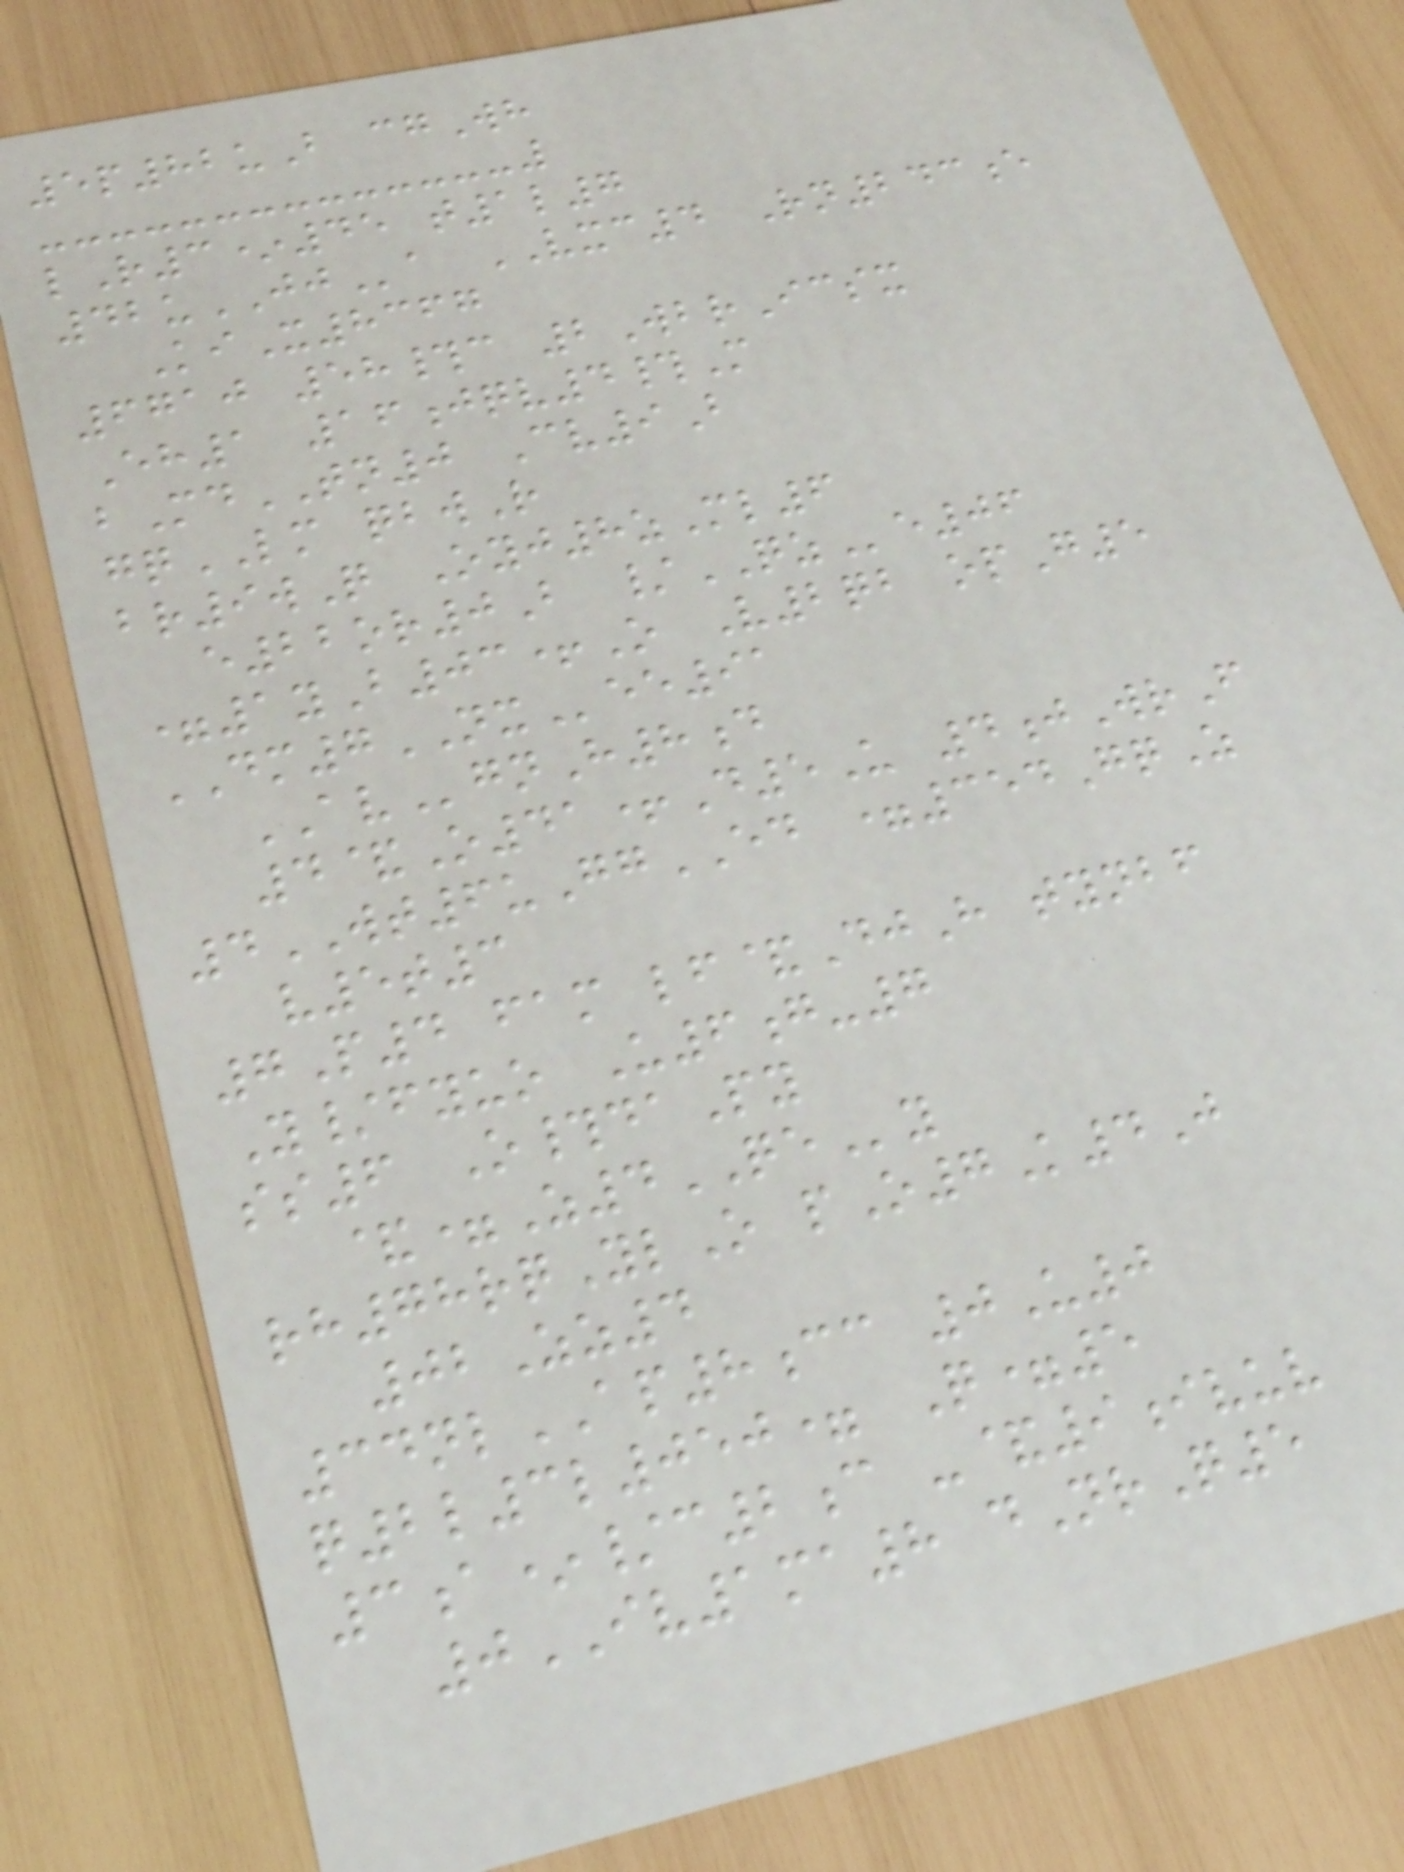5p82uB cgWh
lR3*45 t1l7
42uJJa VXC4 Rn243e
KiX8367
6710 58#c 2WbrIcsx
Eh1 16jqv4#M
bMdTN0 Cv9B
gqLM qbwR
br9wQ Oyj8zMl6
e22or0B /QZe06
=1yB03+O V2qb opG5
DM7NXee91
AVgnH8d
4&O41+D5U 4jWrF
4WT6uGgED =354GqZ
v5t3
7P4 fam lf&DjH tynbf
Y/fyuo U6g-7
ss6 O#daPy
&=Z4QEy
rh78rqYlO pO7K4J
02Zz4
34nlAP8cc 0U0
q2l3l050= Q=5
3a*/c2c -&9ivuv
0IV1ma8 dNrQ5
